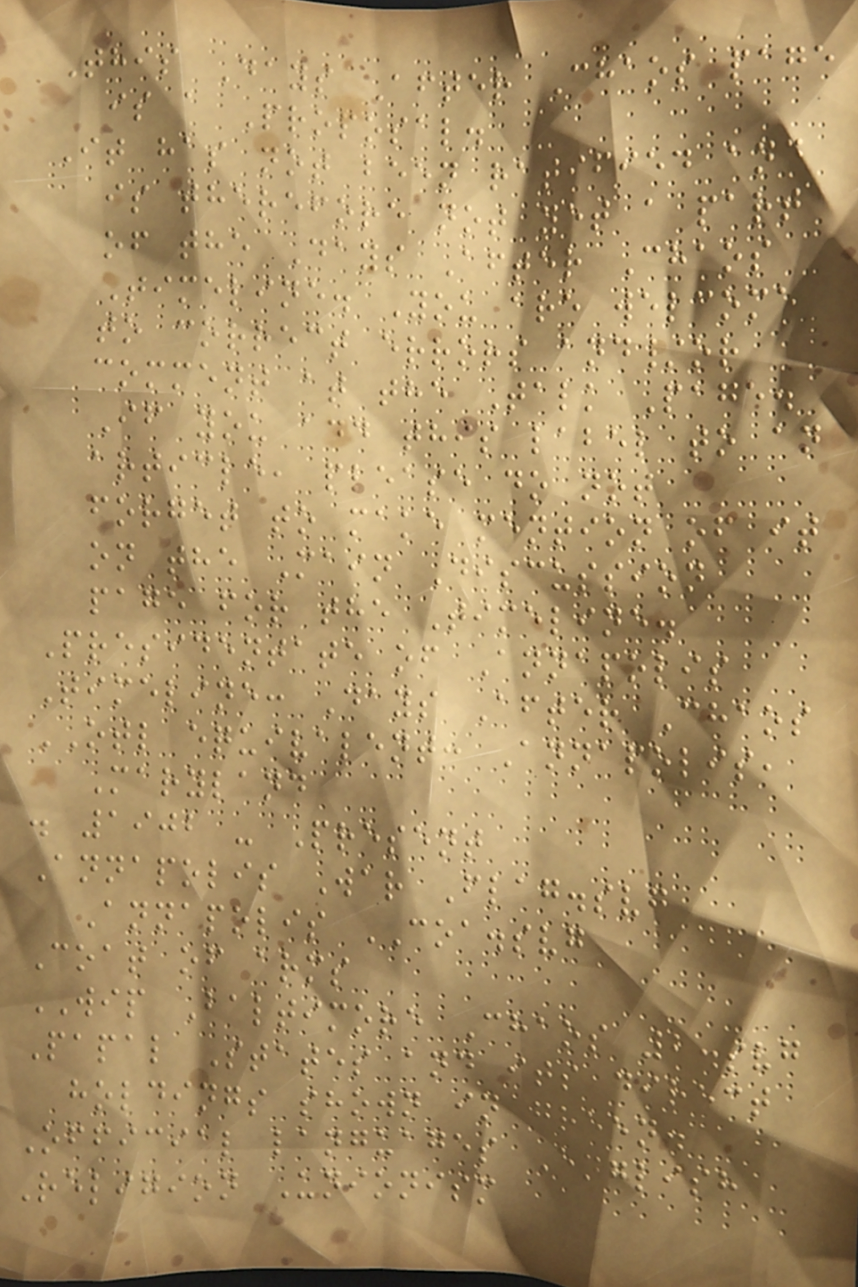This Days After Chaos page
is a Proposal.
It has not been ratified and
is therefore not yet a part
of the Days After Chaos
Timeline. You are welcome
to correct errors and/or
comment at the Talk Page.
If you add this label to an
article, please do not
forget to make mention of it
on the Main Discussion
page for the Timeline.
Presidentate of Annapolis
Timeline: Days After Chaos
OTL equivalent: Annapolis,
Maryland
. 1902 - Present
Annapolis War Flag.svg
Annapolis COA.svg
Coat of arms
WIP Baltimore Chaos 2.svg
Papal States and its direct
holdings shown in green.
Official languages English
Religion Unionism
